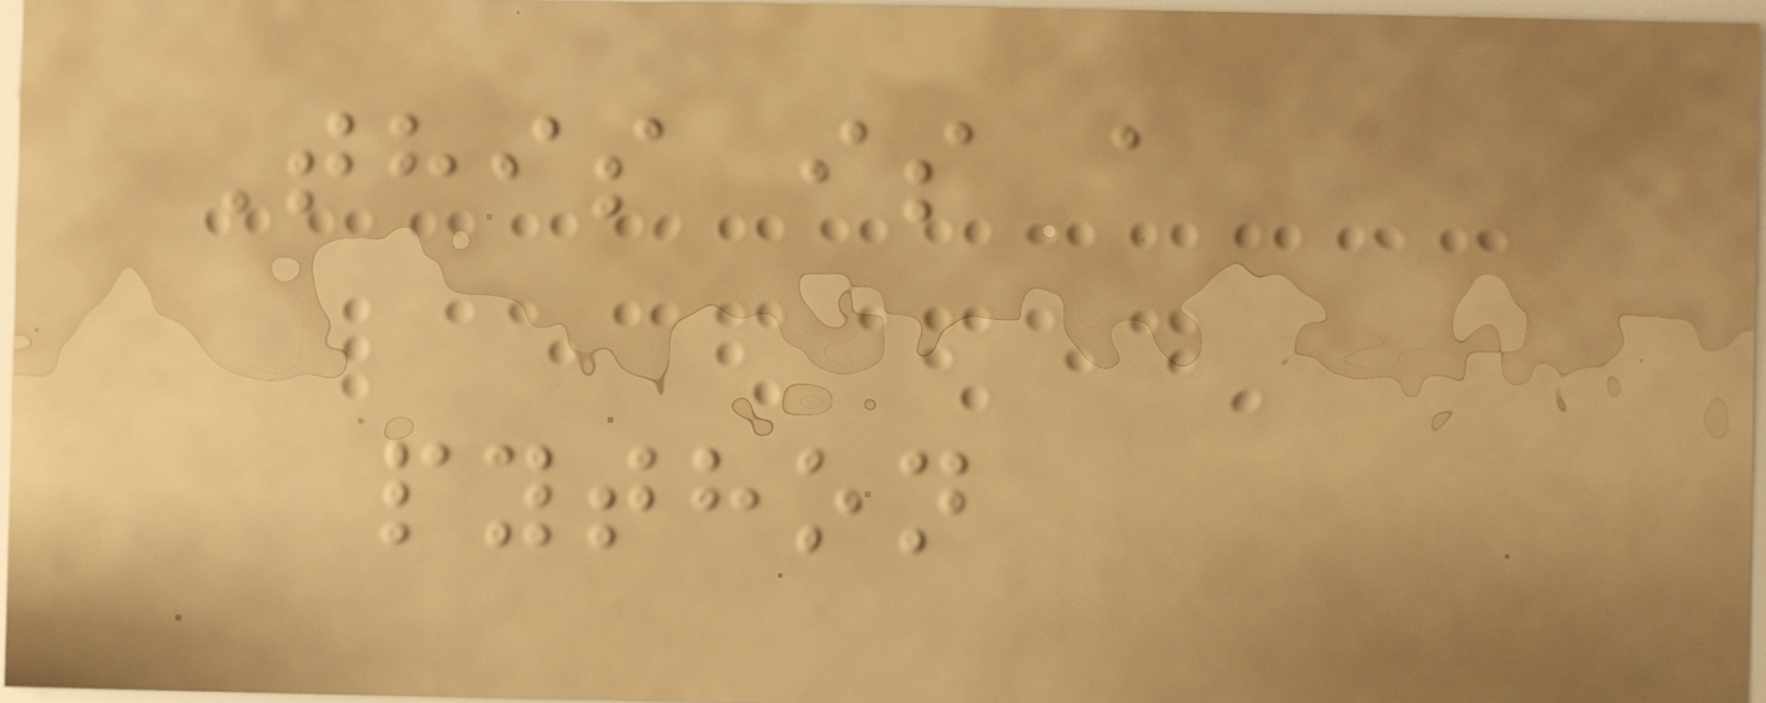This is a
python
